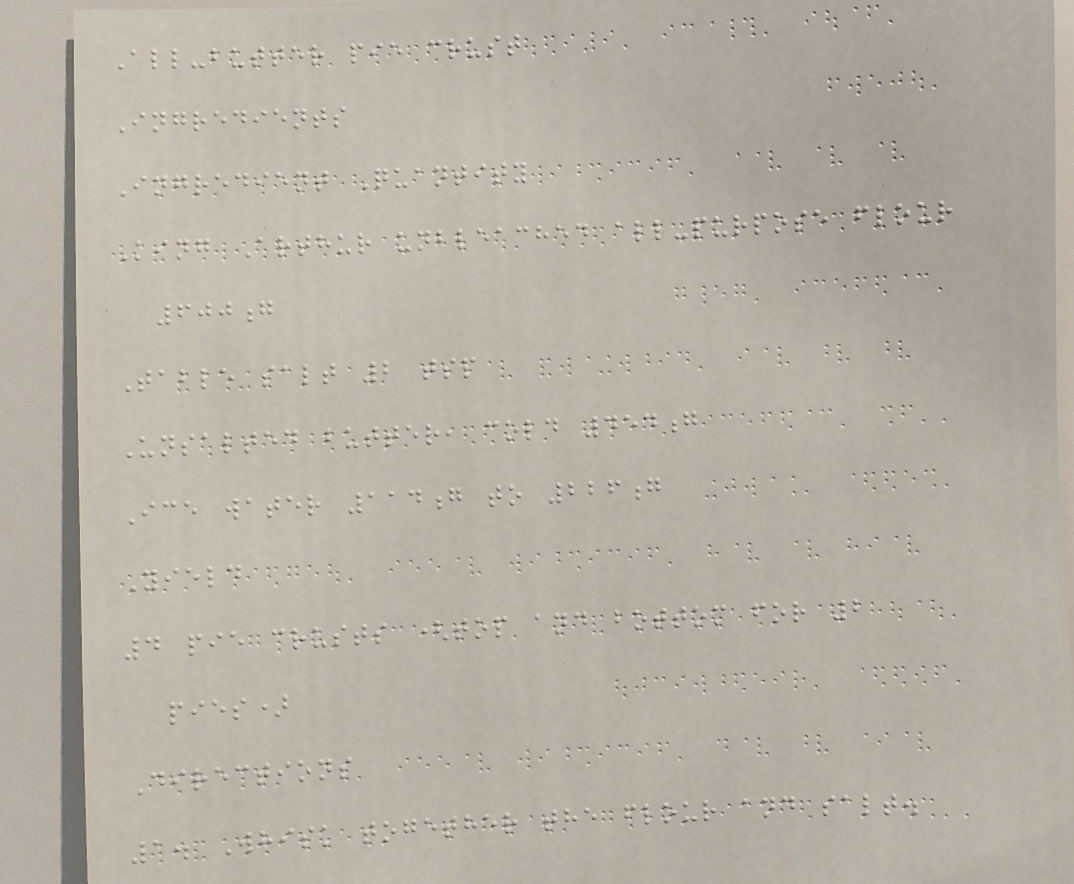All-butter pie crust
Ingredients
Ingredient Quantity
King Arthur unbleached all-purpose flour
600g
Table salt 2 tsp
Unsalted butter, cold 454g
Ice water 114g to 226g
Yield
4 pie crusts (top and bottom for 2
pies)
Directions
1. Whisk together the flour and salt.
